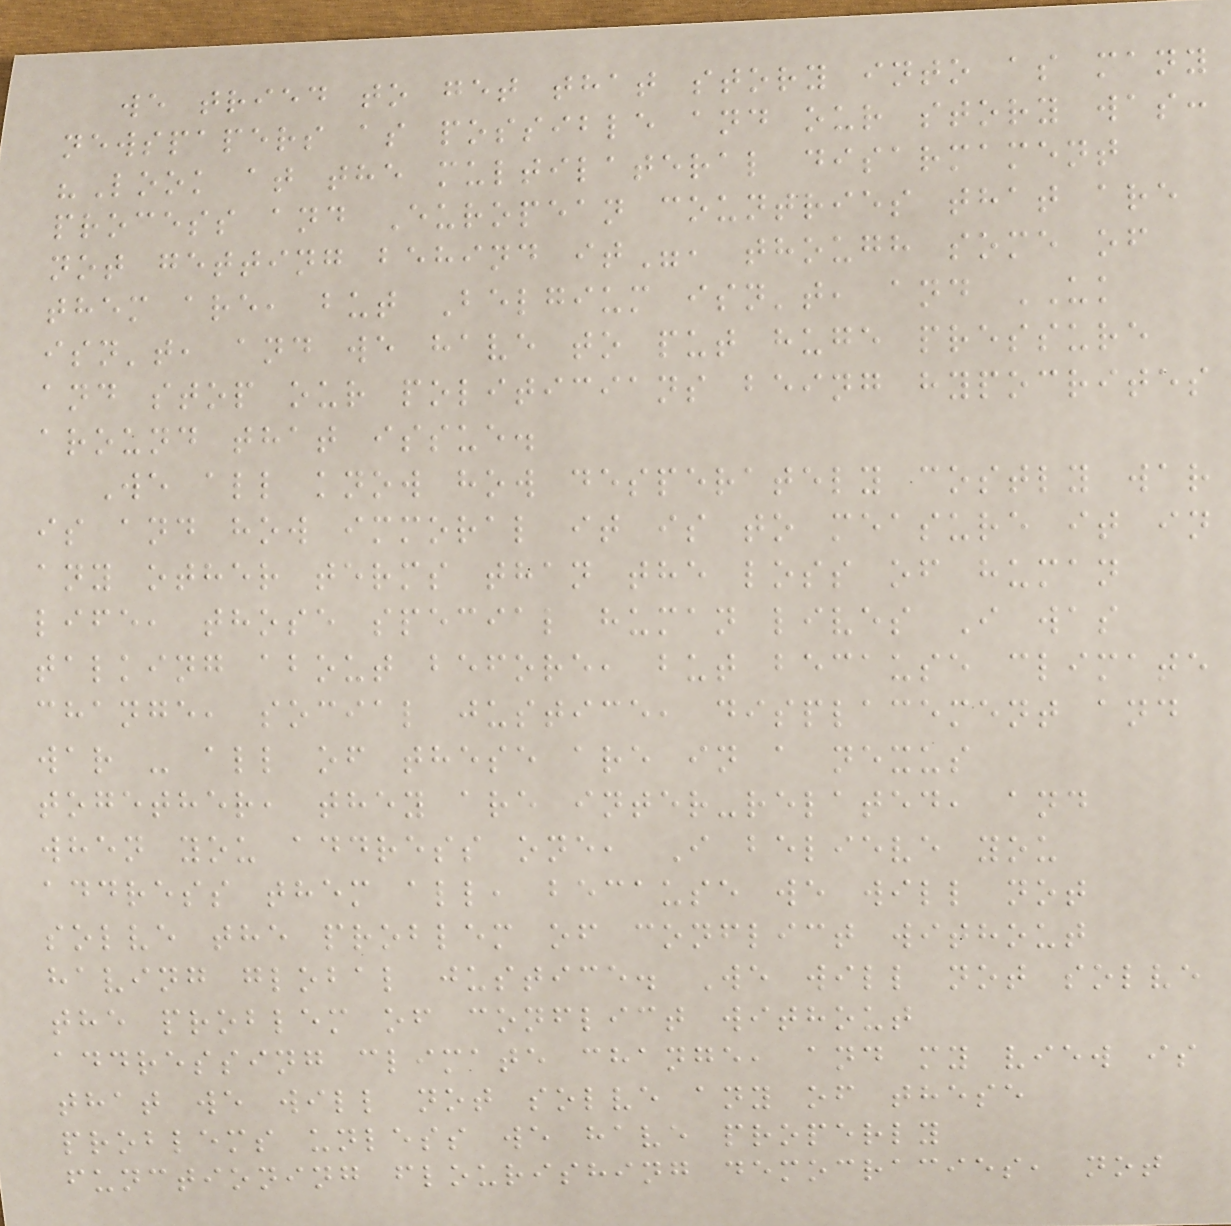we tried to get that story into as many
newspapers as possible and our story was:
"Look at the multilateral disarmament
process and European countries that are
not getting behind it", though some of
them are, but Belgium isn't, and UK
isn't, and we have to put huge pressure
and stop our politicians being hypocrites
around that issue.
We all know how desperately costly war
is and how immoral it is to measure it in
any other terms than the loss of human
life, those special human lives I was
talking about before, but because climate
change, social justice, displacement and
war - all of these are in a nexus
together, they are inter-related, and
when you address one, I believe you
address them all, because we will not
solve the problem of conflict without
having global justice. We will not solve
the problem of conflict without
addressing climate change, and my view is
that we will not solve any of these
problems unless we have properly
functioning flourishing democracies, not
